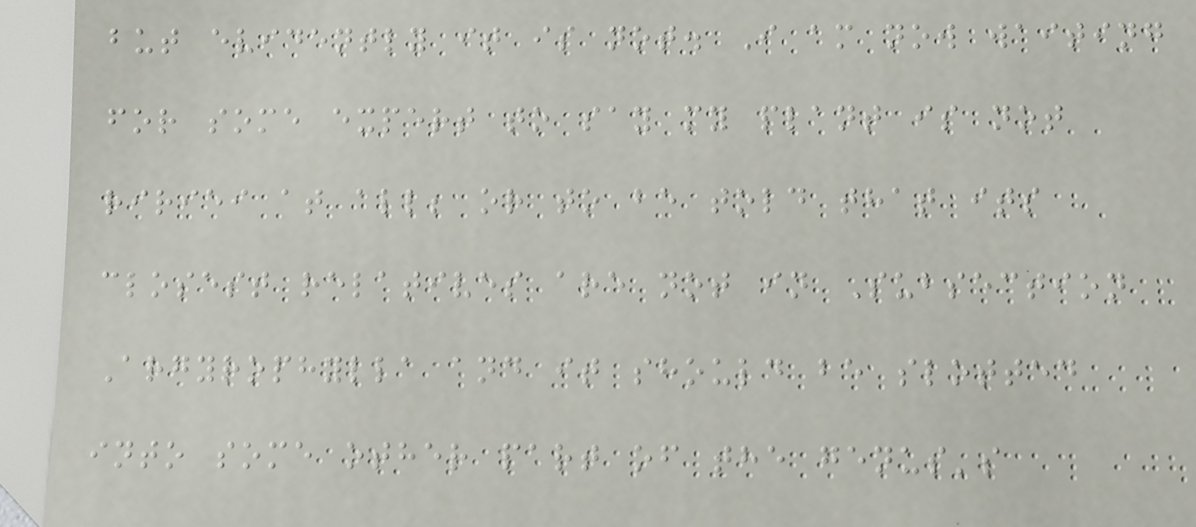but evidently it is not. I am now waiting
for some expert to say my plant is not
ririei at all; or to be told that its
closest relatives are not in Subsection
Argyrophylla and it should be slotted
into some other part of the genus's
